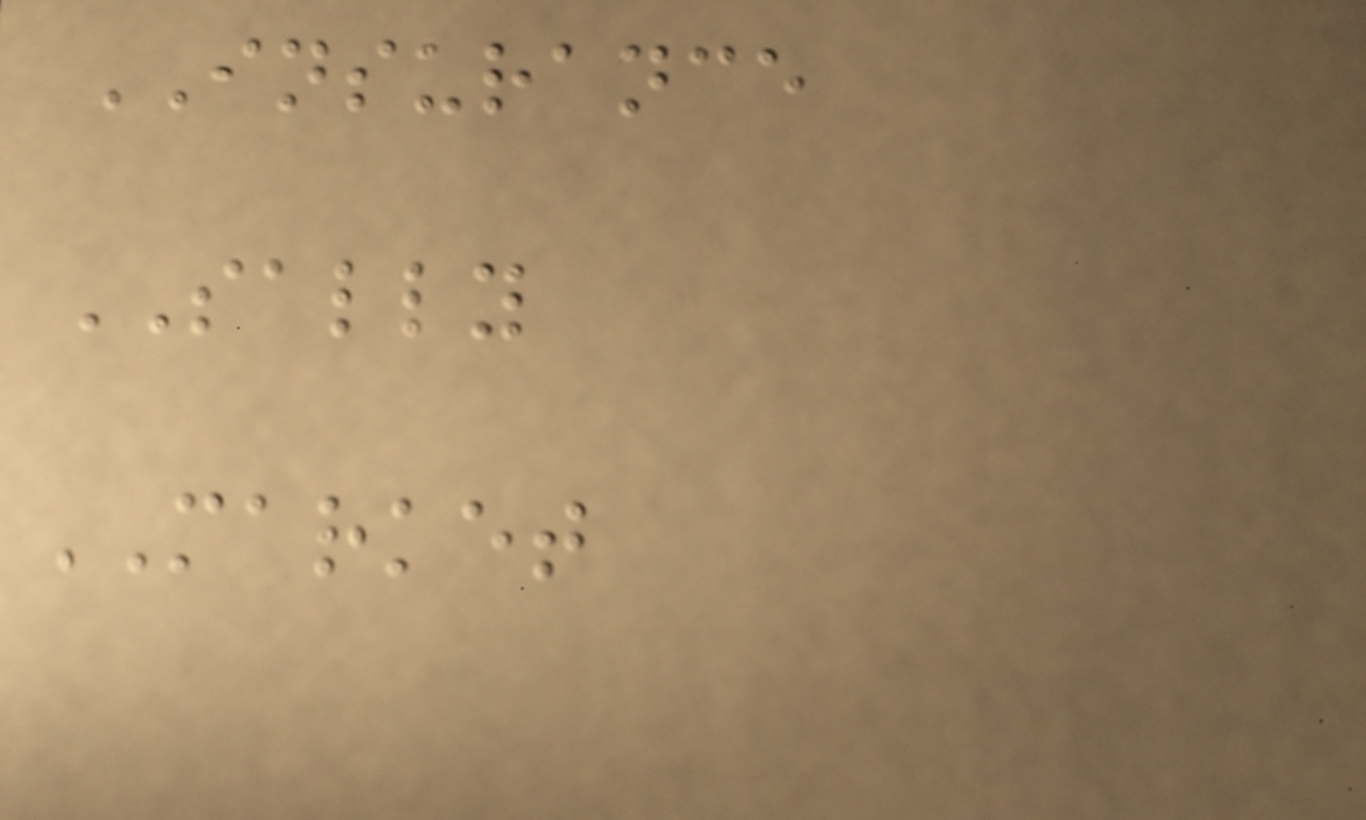INSURANCE
SALLY
MARKET
